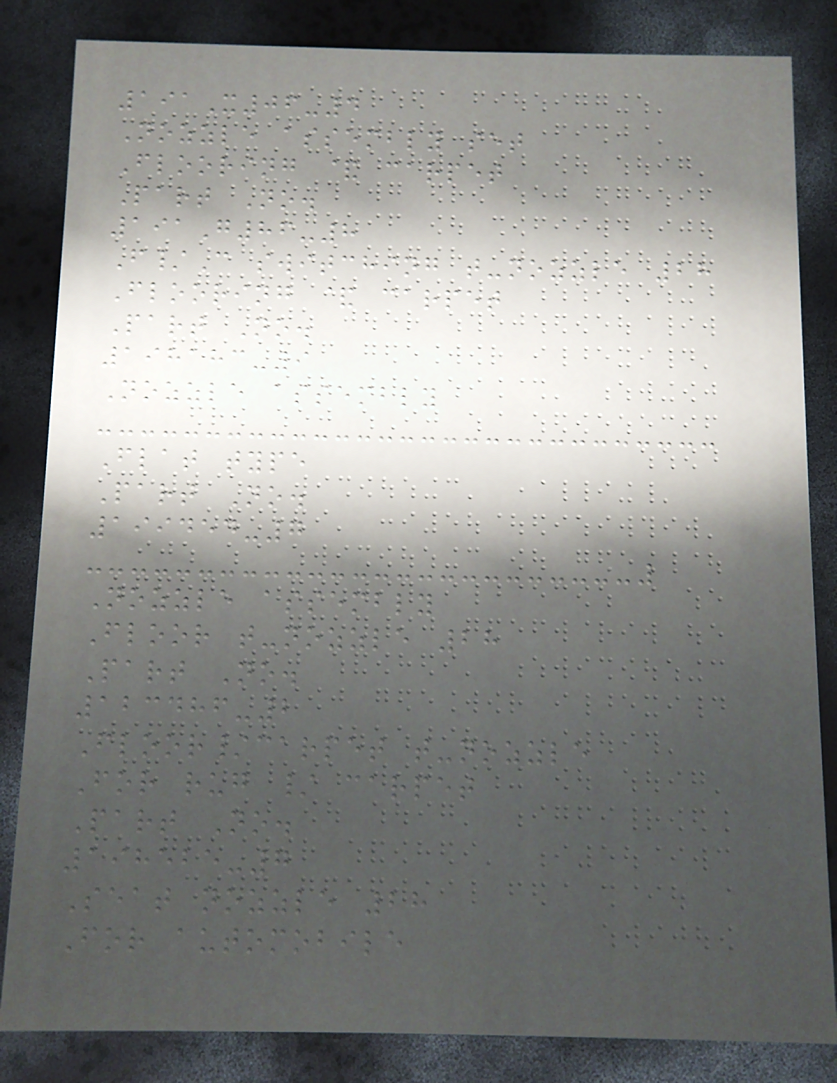191X06-4
Nozzle assembly set
Flooring & carpet
Part No.
191G86-8
F/C switching t-nozzle 28
Flooring & carpet
Part No.
198183-9
Nozzle assembly
Flat type
Part No.
199454-7
Nozzle assembly
Floor t-nozzle 28
Part No.
123486-2
Floor/carpet t-nozzle
For rug / carpet
Part No.
198525-7
Seat nozzle 28
For automobile
